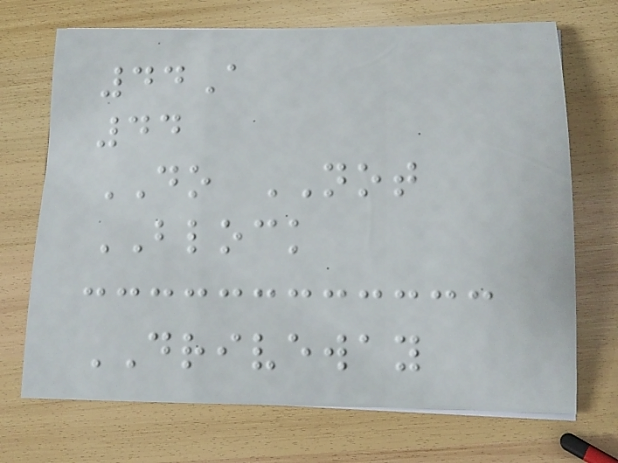44A
44
DO NOT
BLOCK
DRIVEWAY
